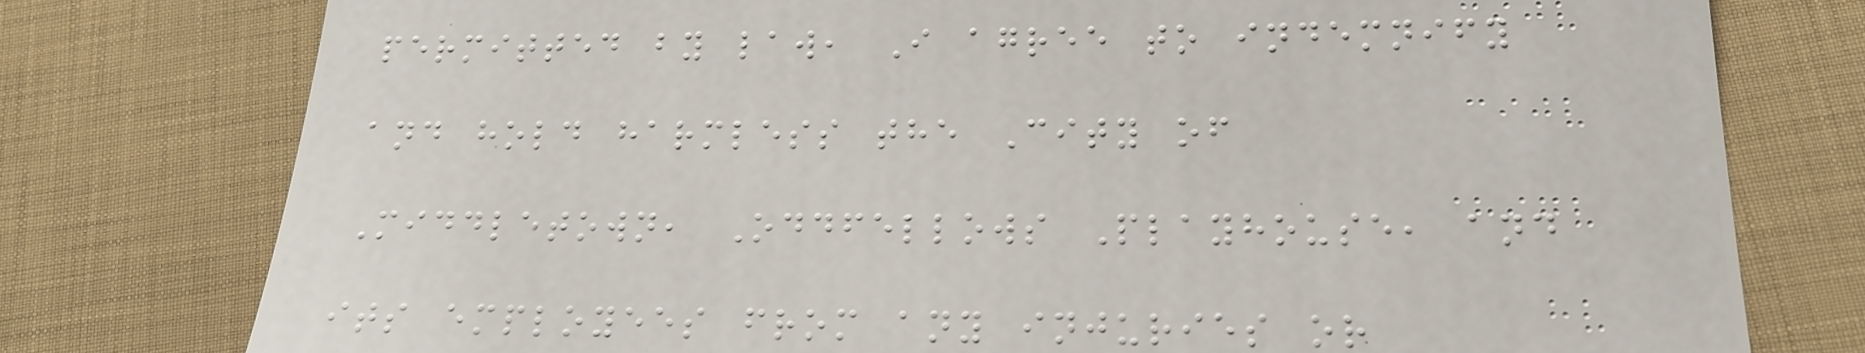permitted by law, I agree to indemnify
and hold harmless the City of
Middletown, Oddfellows Playhouse, and
its employees from any injuries or
